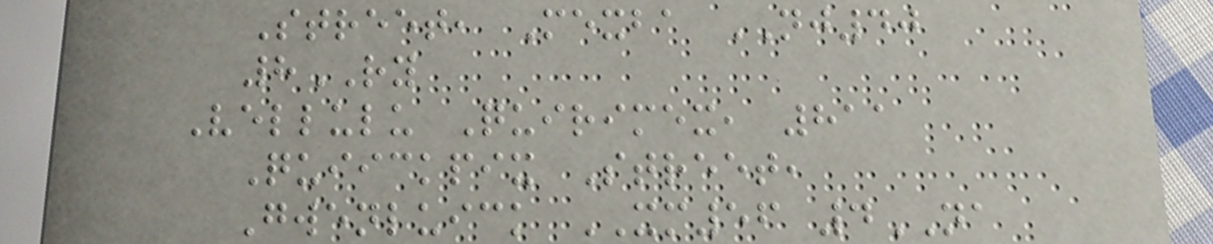Street, Mexba NJ40
8RY
Vellulu Quirimex, 811
Quiickpix Street,
Gwenluick XM56 4NA
